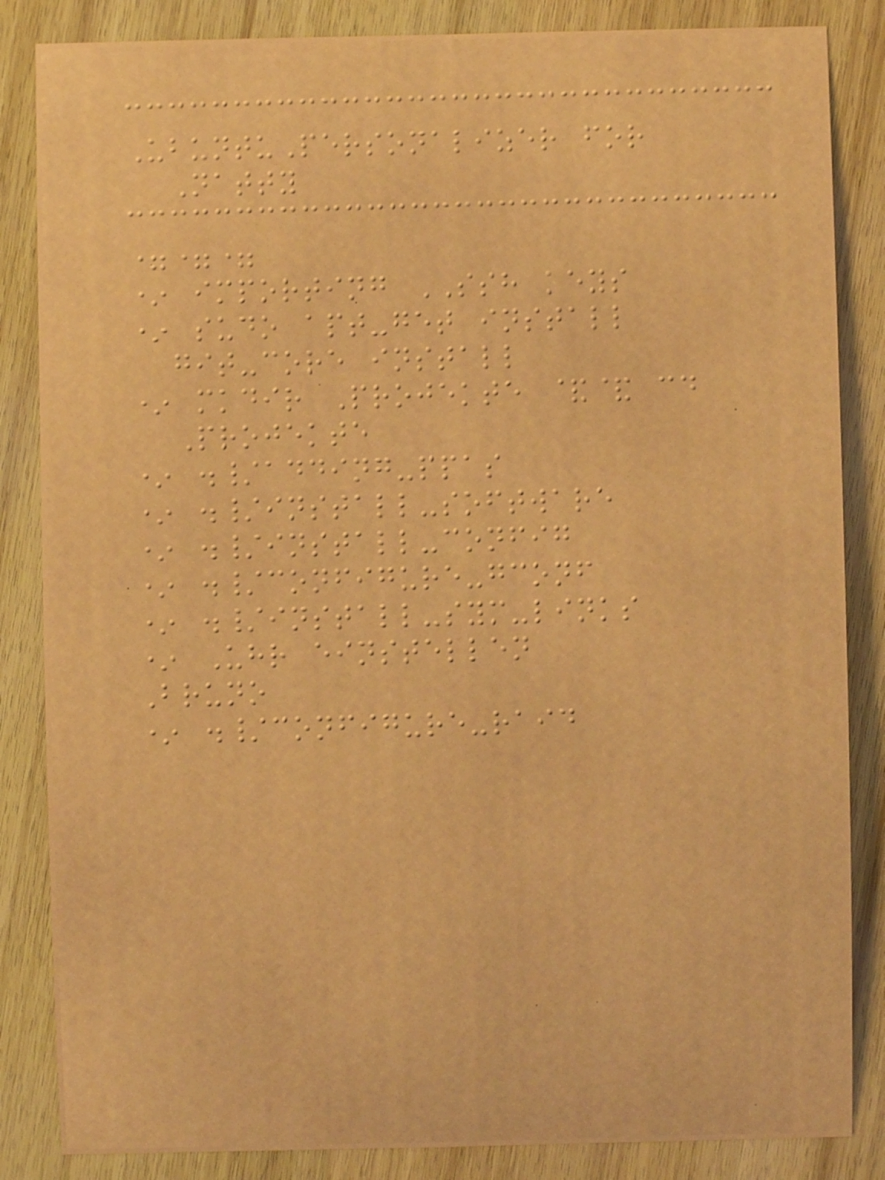UbuntuPersonalizer for
Natty
===
* importing SSH keys
* sudo apt-get install
git-core install
* mkdir Projekte && cd
Projekte
* ./adding-ppas
* ./install-software
* ./install-config
* ./configure-gconf
* ./install-sym-links
* Uhr einstellen
Bruno
* ./configure-raid
